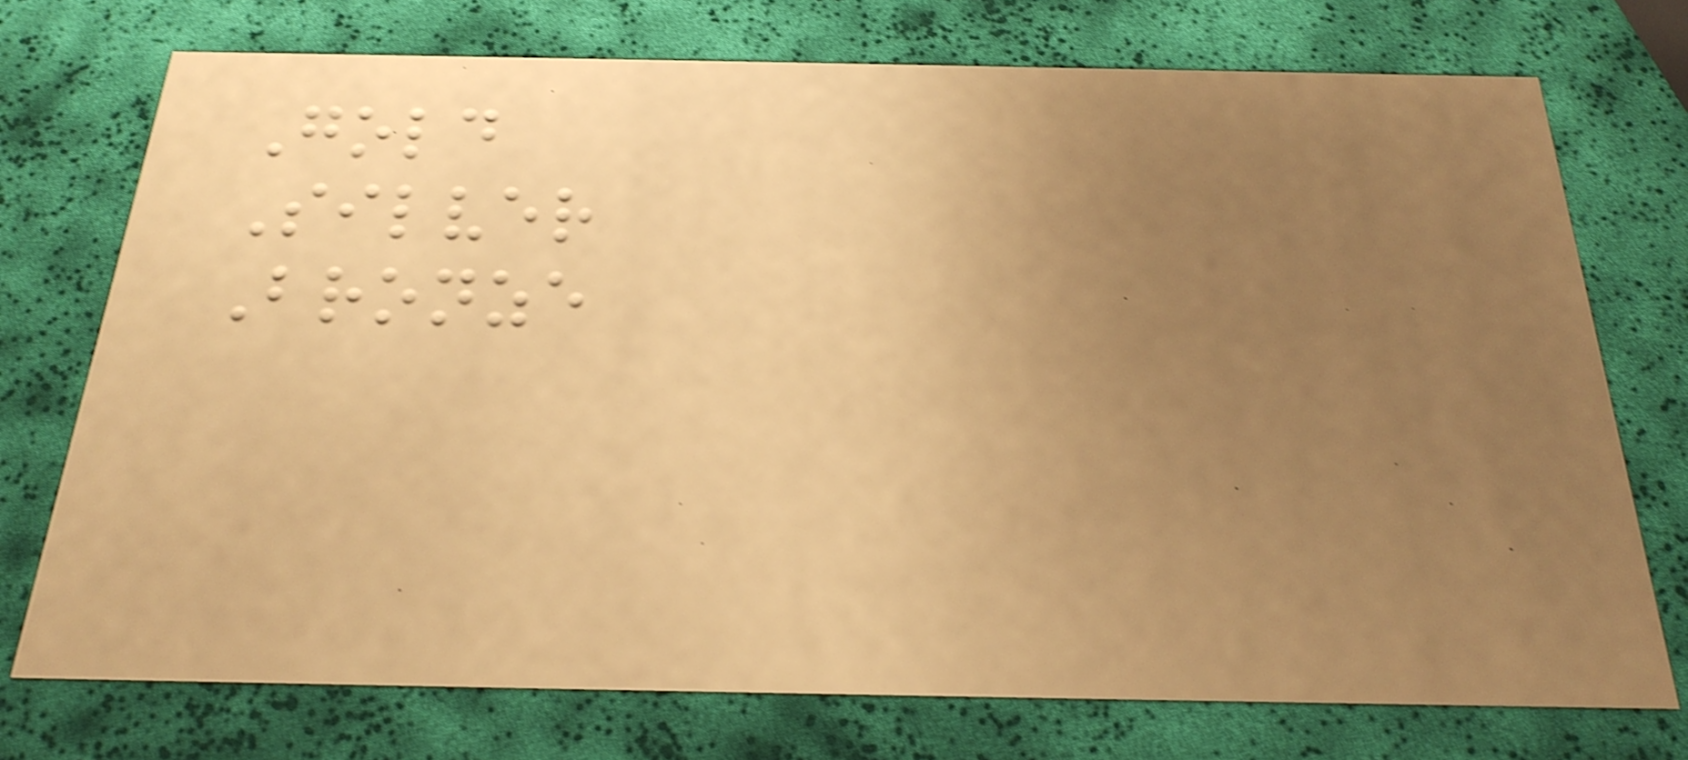Gold
Silver
Bronze
